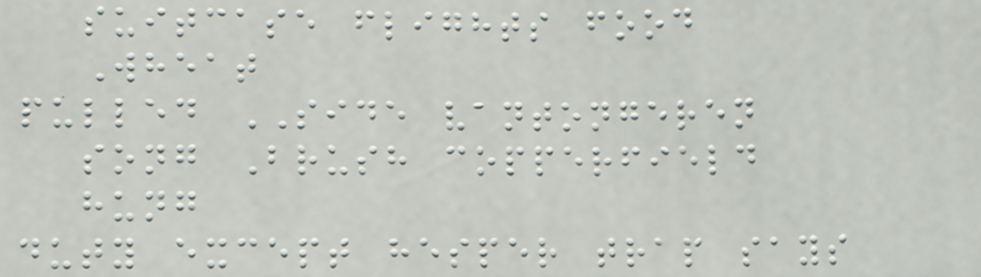suitcase flights food
Wheat
pulled SIDE vantongeren
song Brush copperfield
hung
duty except hesper trap says
